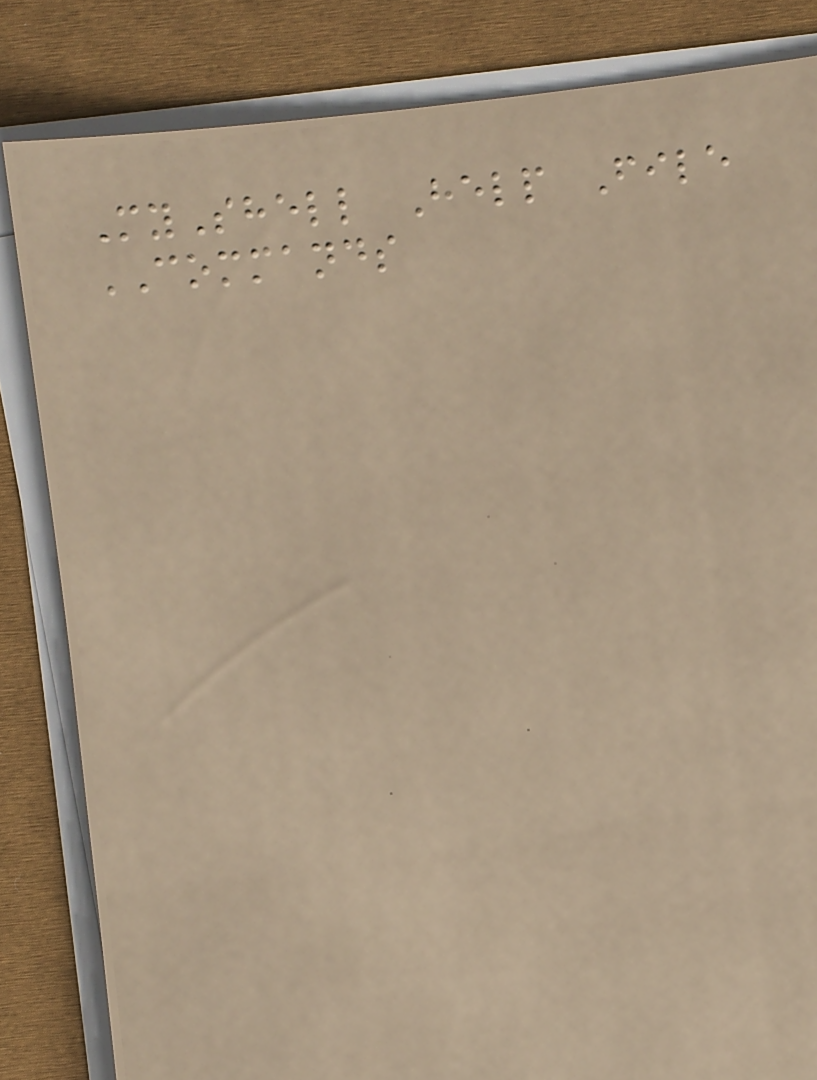MyShell Help File
COMMANDS
